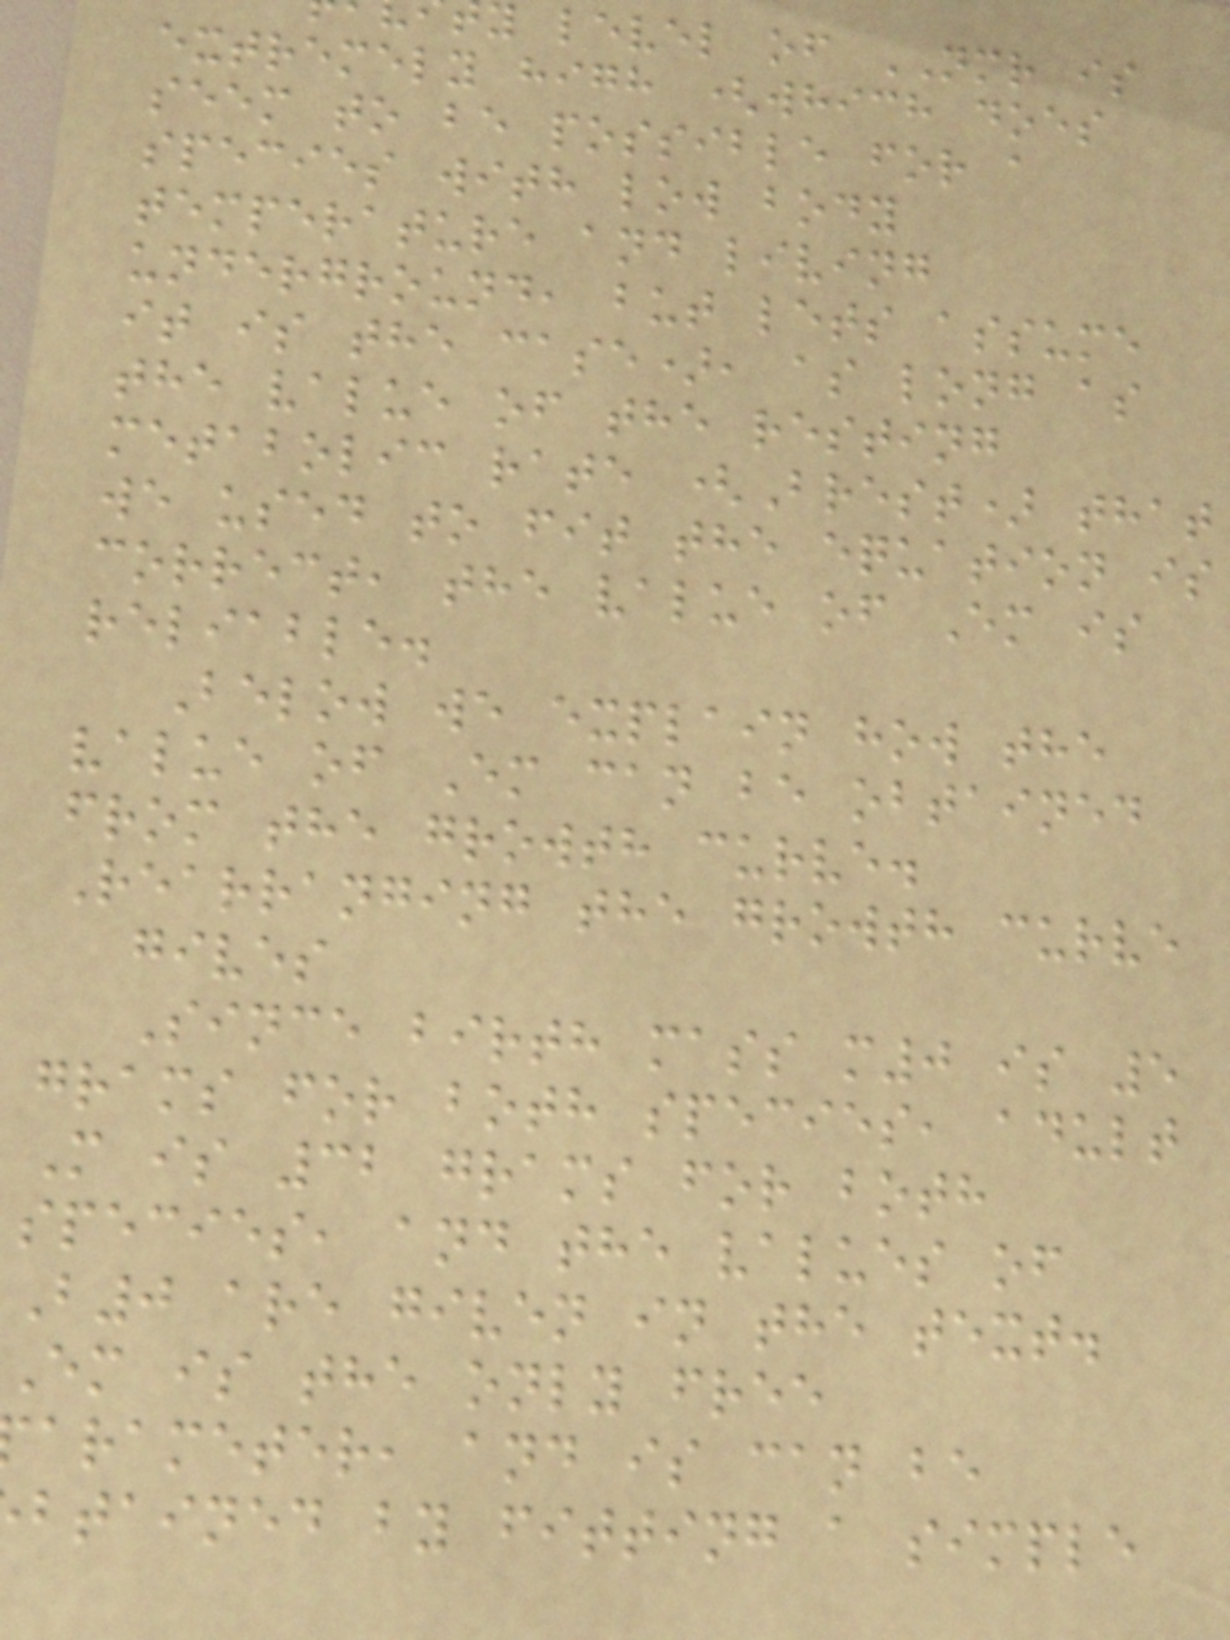y level of NMR is
extremely high (which does
seem to be possible for a
species with low body
temperature and living
underground, but lets assume
it is the case), as long as
the value of the resting
metabolic rate (Brest) that
we used to fit the equation is
correct, the value of Em is
reliable.
Below we explain how the
value of Em can be obtained
from the growth curve.
Rearranging the growth curve
gives
Since birth mass m0 is 5
grams for both species, adult
M is 32 grams for both
species, and the values of
B0 are given in the text.
Em is the only free
arameter, and is can be
btained by fitting a simple
